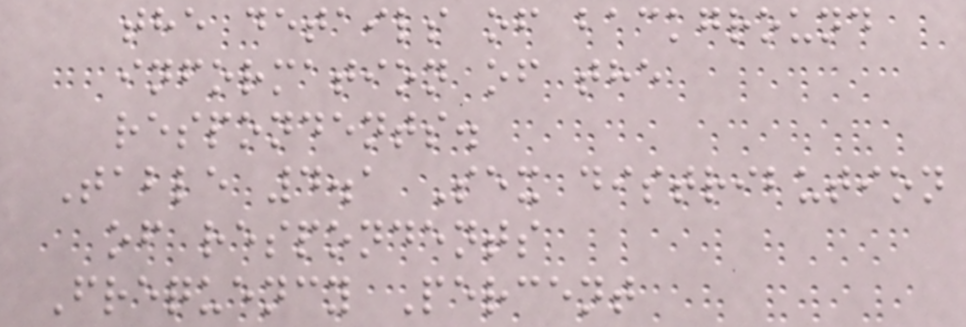the details of background
information of the
respondents.
Table 4.1 Sex distribution
of respondents
Frequency Percent
